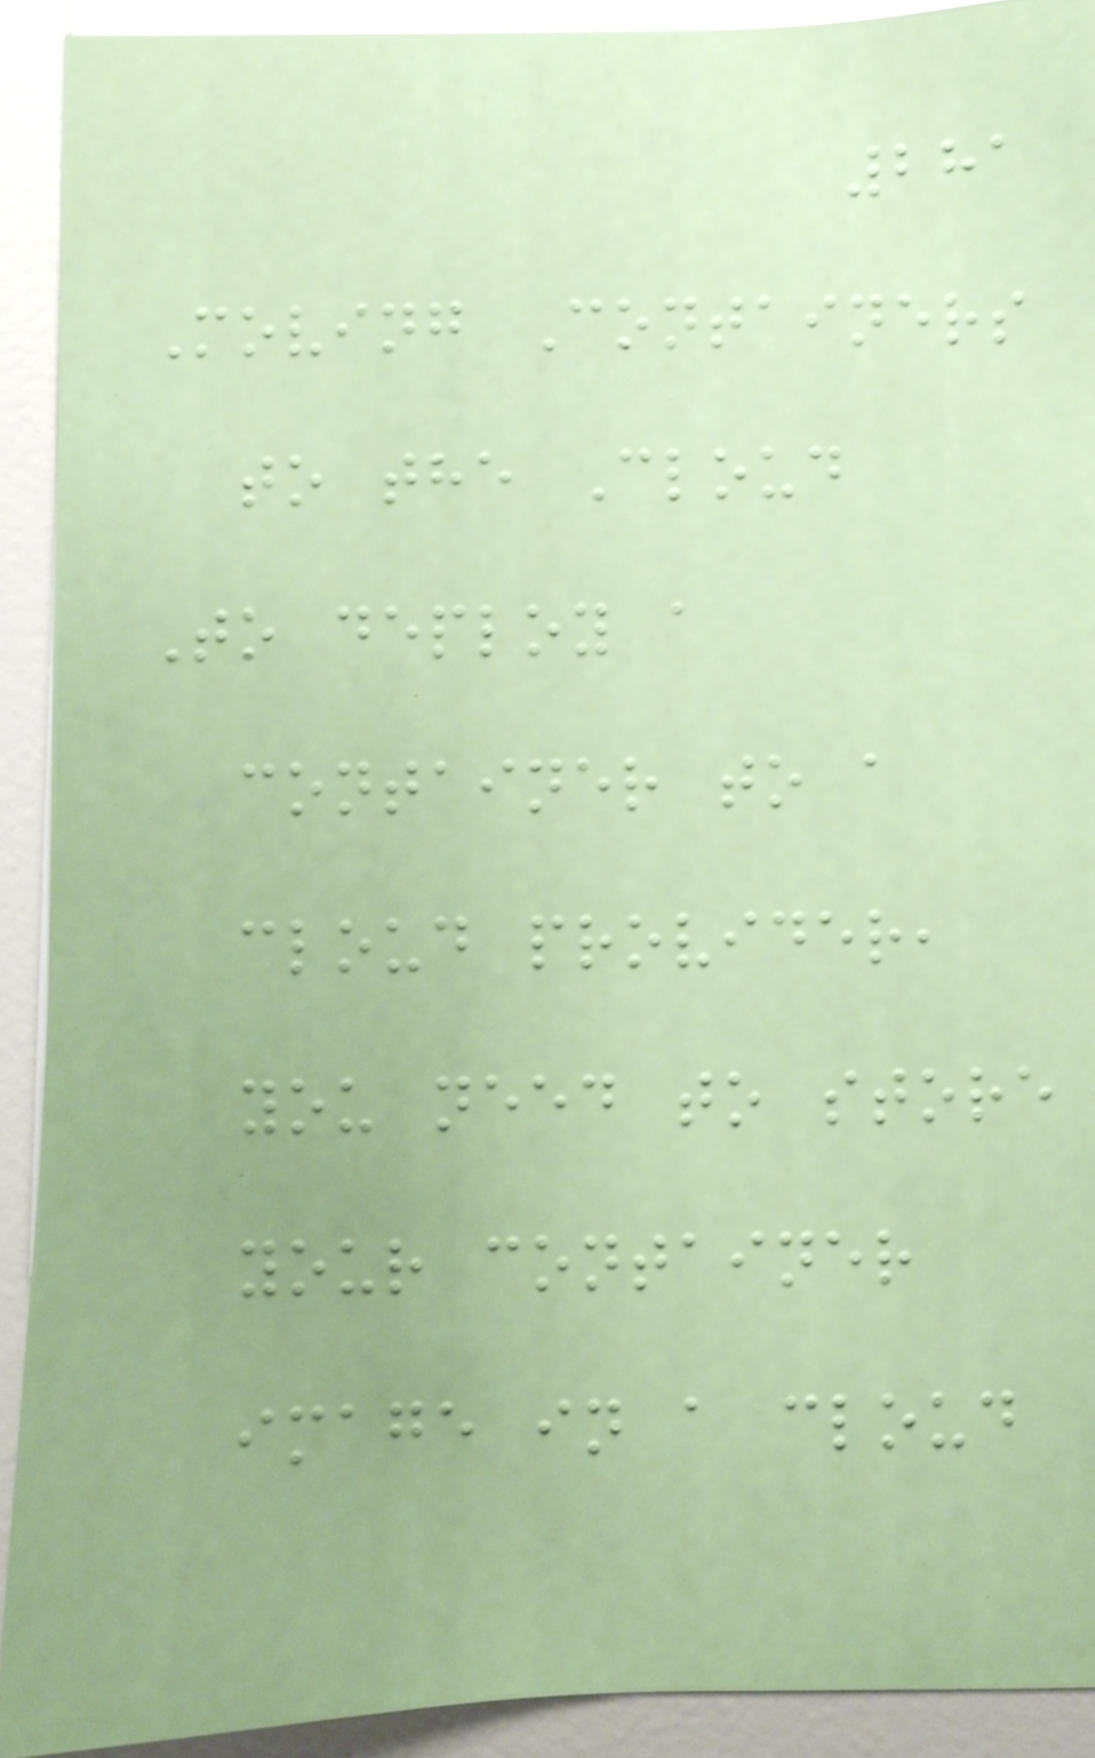281
Moving Containers
to the Cloud
To deploy a
container to a
cloud provider,
you need to store
your container
image in a cloud
